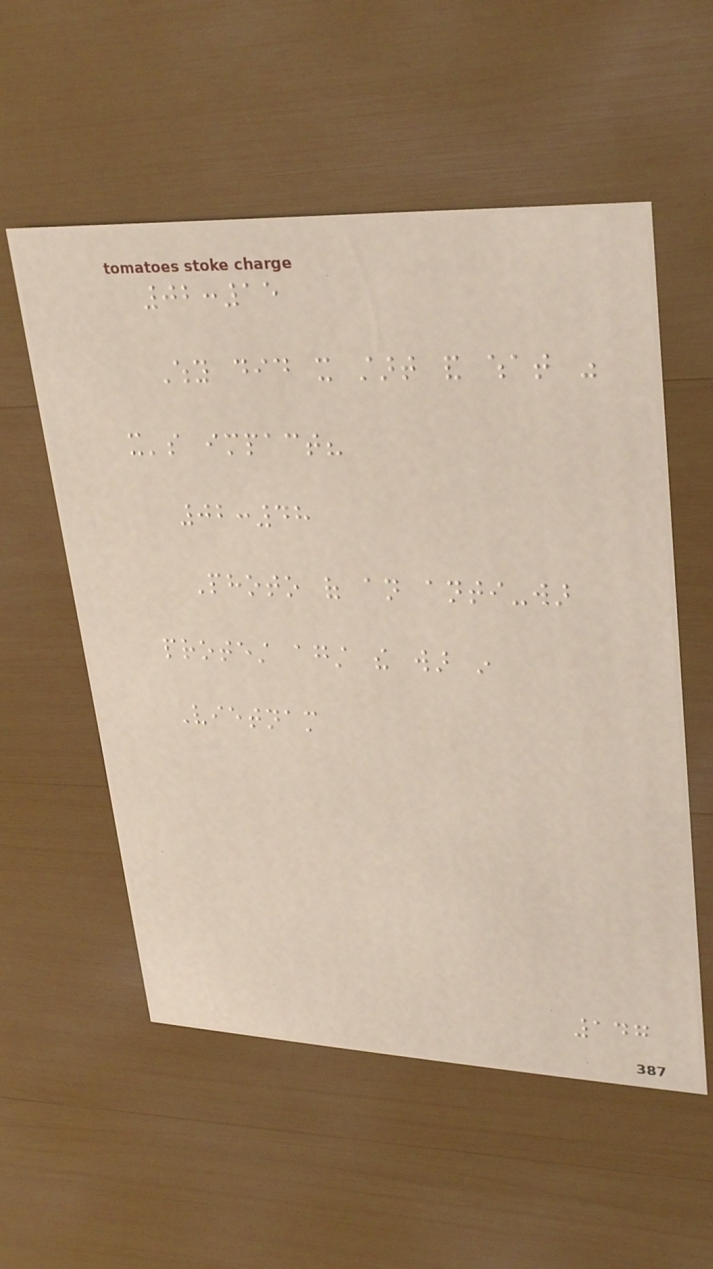02:15
Why did it start and what was
it's impact?
02:48
Photo of an anti-war
protest against the war in
Vietnam
147
